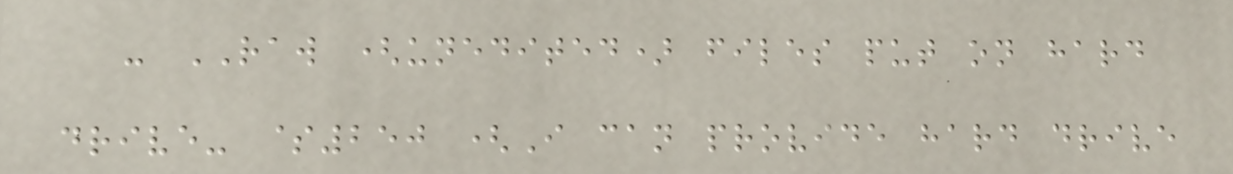- RAW (unedited) files put on hard
drive- $250 (I can provide hard drive
